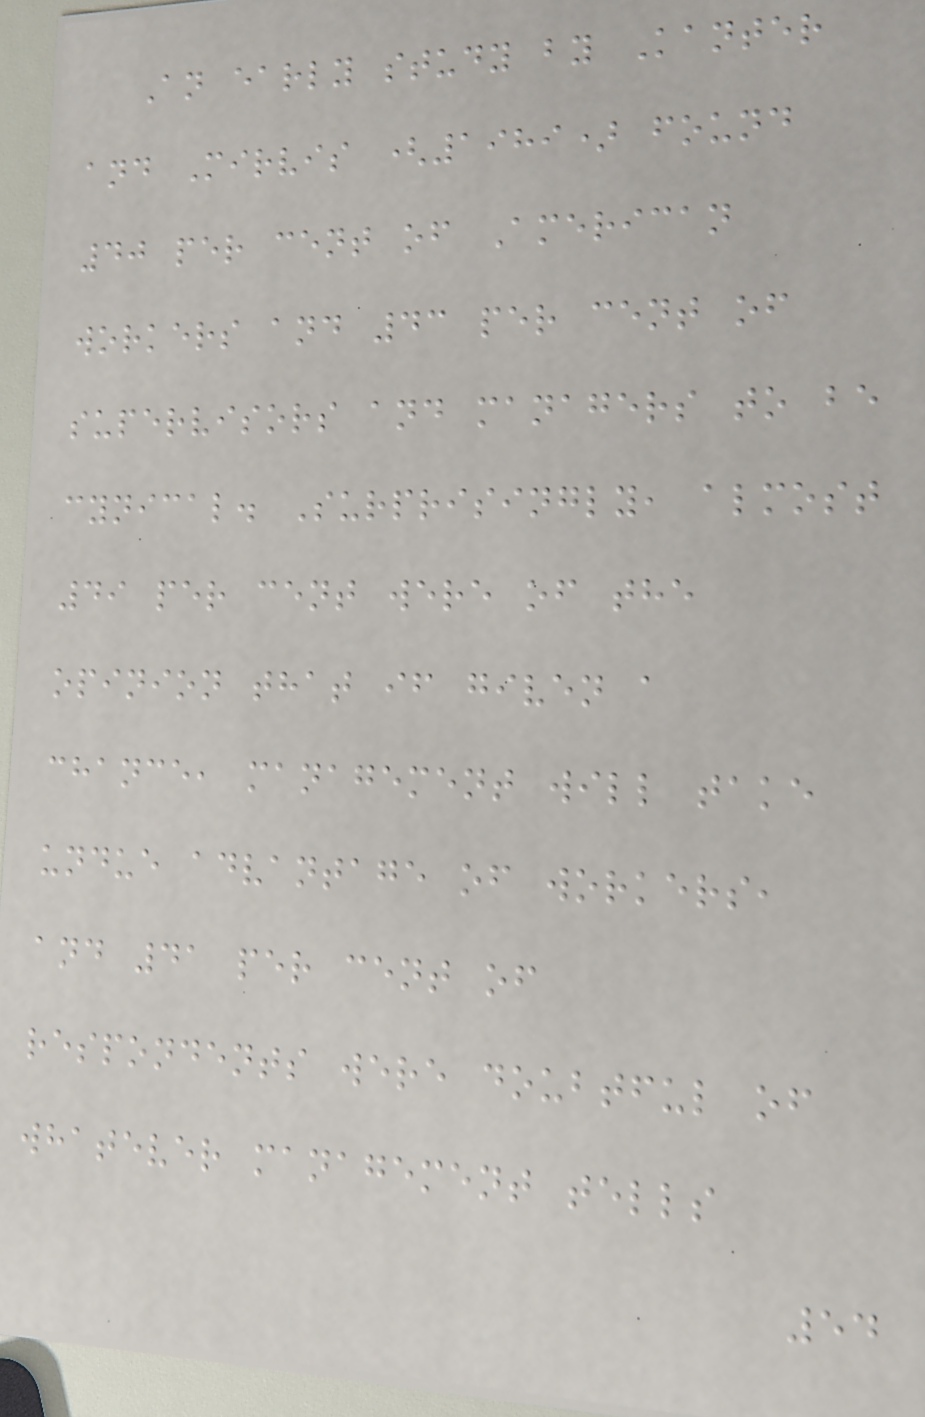An early study by Kanter
and Mirvis (1989) found
40 per cent of American
workers and 43 per cent of
supervisors and managers to be
cynical. Surprisingly, almost
49 per cent were of the
opinion that if given a
chance, management will take
undue advantage of workers,
and 41 per cent of
respondents were doubtful of
whatever management tells
54
